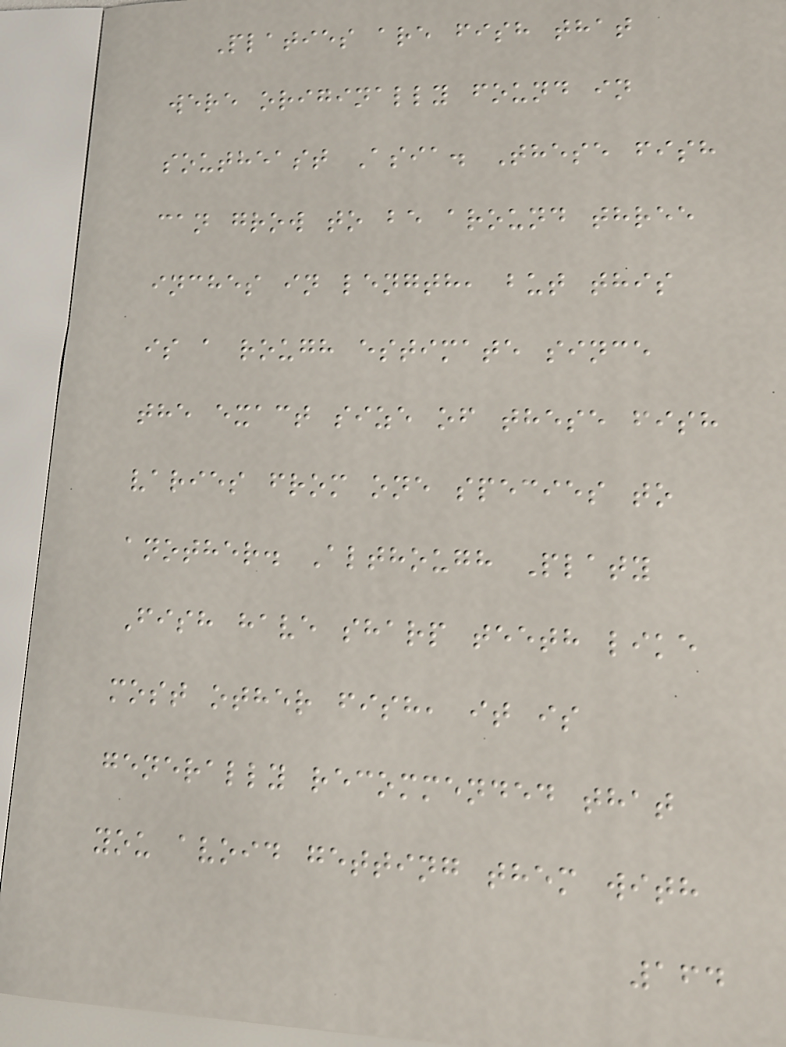Platies are fish that
were originally found in
southeast Asia. These fish
can grow to be around three
inches in length, but this
is a rough estimate since
the exact size of these fish
varies from one species to
another. Although Platy
Fish have sharp teeth like
most other fish, it is
generally recommended that
you avoid getting them with
164
